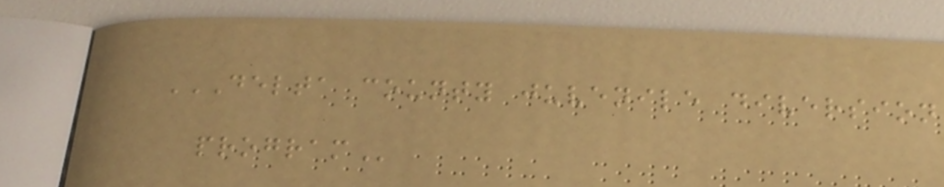DELTA COUNTY JUVENILE DIVERSION
PROGRAM
